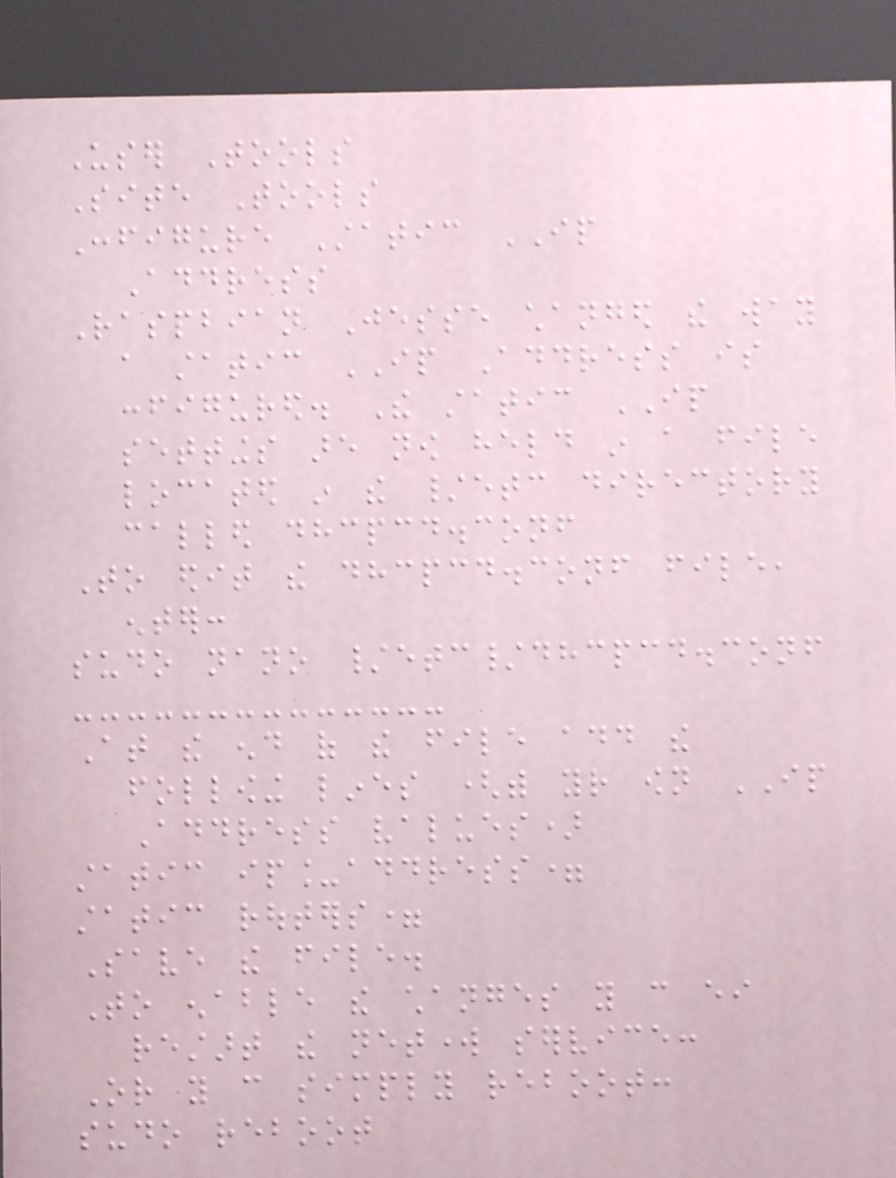User Tools
Site Tools
Configure Static IP
Address
Raspbian Jesse changed the way
a static IP Address is
configured. The static IP
settings are now held in a file
located in the /etc directory
called dhcpcd.conf
To edit the dhcpcd.conf file,
enter:
sudo nano /etc/dhcpcd.conf
At the end of the file add the
following lines (with your own IP
Address values)
static ip_address=
static routers=
Save the file.
To enable the changes you can either
restart the network service:
Or you can simply reboot:
sudo reboot
